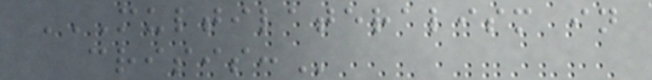MULTILATERALISM IN
CRISIS:
